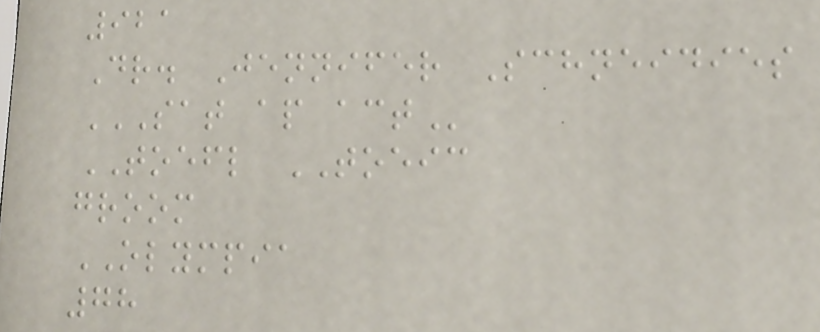921
Dr. Jennifer Schneidies
SAT AP ACT
TOEFL TOEIC
groom
OLYMPIA
78
